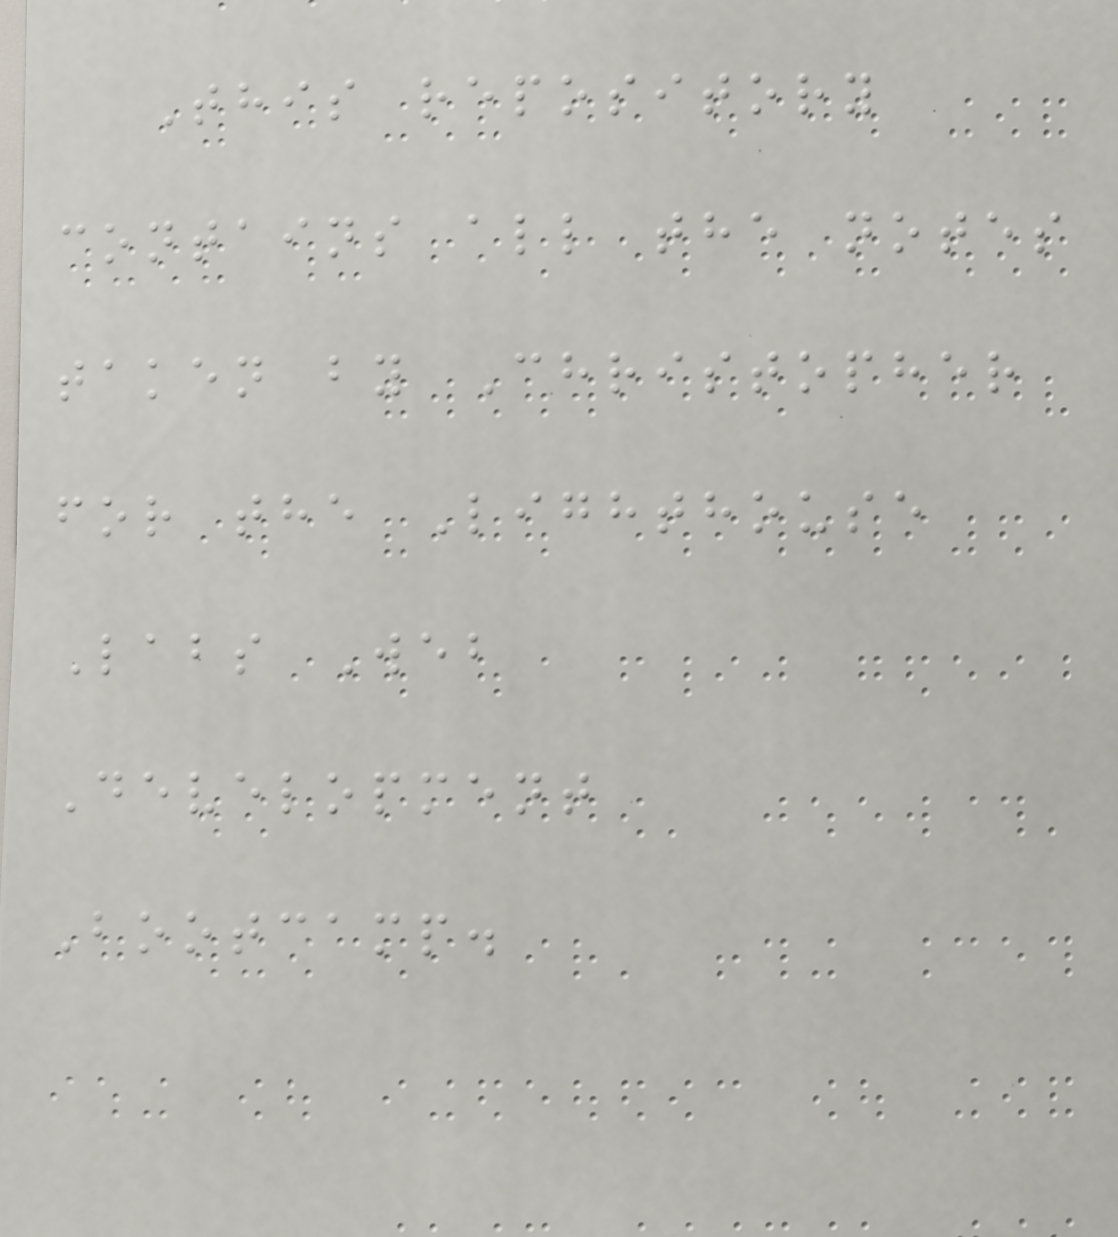This repository
contains all the notes
taken by Christopher
for the Lighthouse
Labs Web
Development
Bootcamp.
